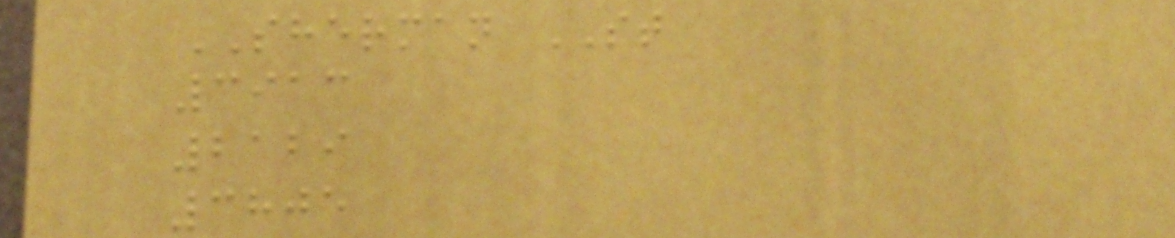SHERMAN ST
3913
2129
3805
